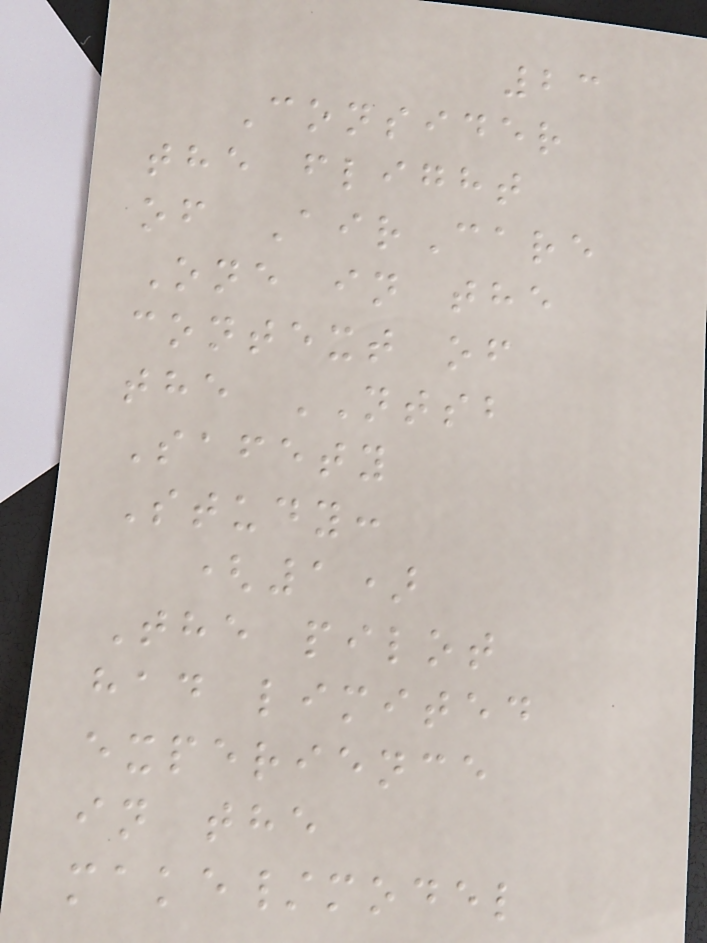23
Consider
the flight
of AirCare
One in the
context of
the NTSB
Safety
Study:
(1)
The pilot
had limited
experience
in the
make/model
